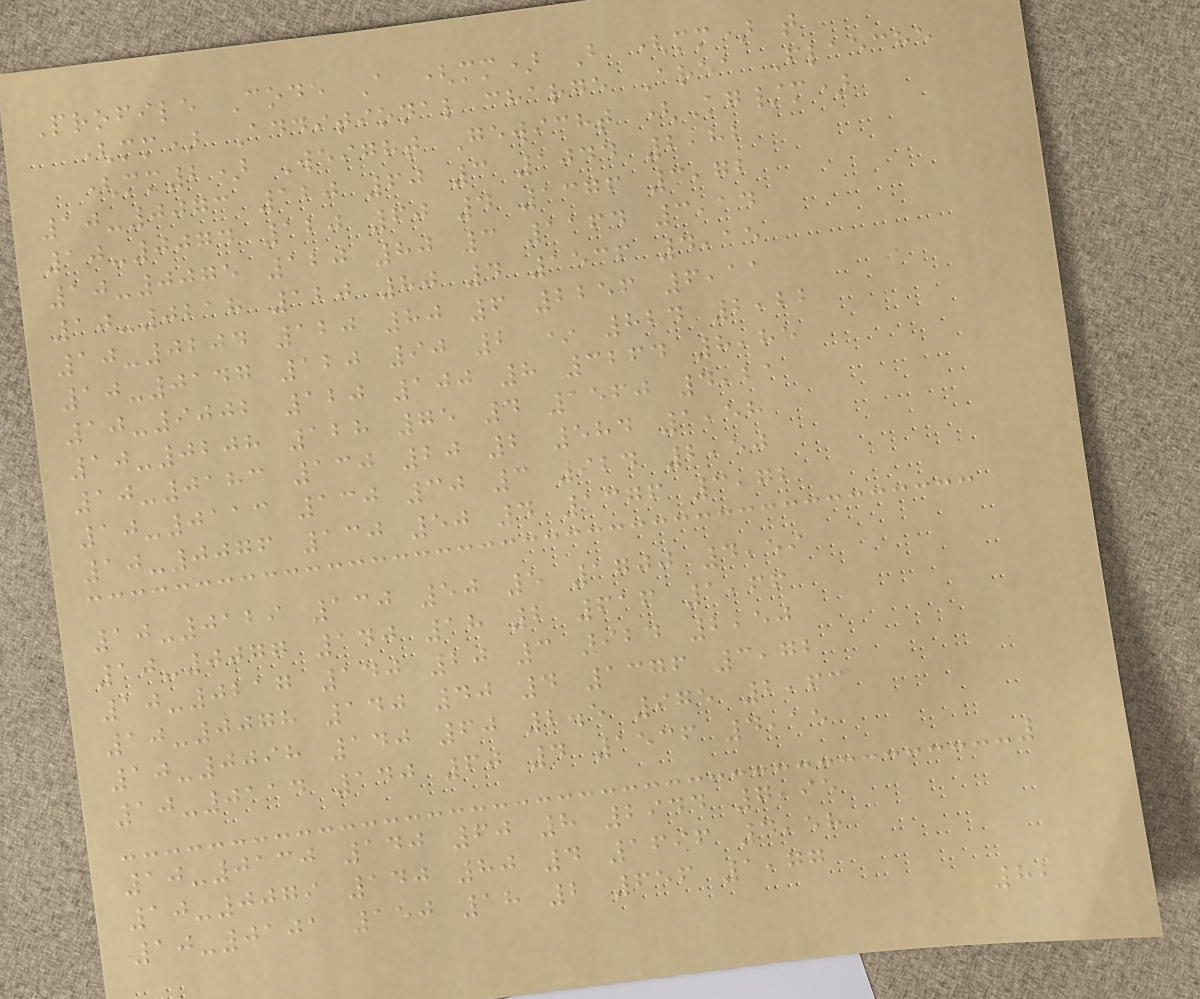Profile Code A (mm) B (mm) t
(mm) Additional charge Area Flaeche
(mm2) Weight Gewicht (Kg/m)
10-0073 120 60 3 1044 2,82
10-0074 120 60 4 1376 3,72
10-0075 120 80 3 1164 3,14
10-0218 120 80 4 1536 4,15
10-0204 120 80 6 2256 6,11
10-0147 120 90 2 * 824 2,22
10-9002 120 100 8 3264 8,85
10-0208 128 75 4 1560 4,21
10-0183 130 20 2 584 1,58
10-0113 130 30 3 924 2,50
10-0076 130 50 4 1376 3,72
10-0129 130 50 5 1700 4,59
10-0077 140 18 2 616 1,66
10-0217 140 20 3 924 2,50
10-0078 140 40 4 1376 3,72
10-0098 140 60 2.5 975 2,63
10-0114 140 60 4 1536 4,15
10-0130 140 60 8 2944 7,95
10-0079 140 80 4 1696 4,58
10-0101 150 18 2 656 1,77
82
